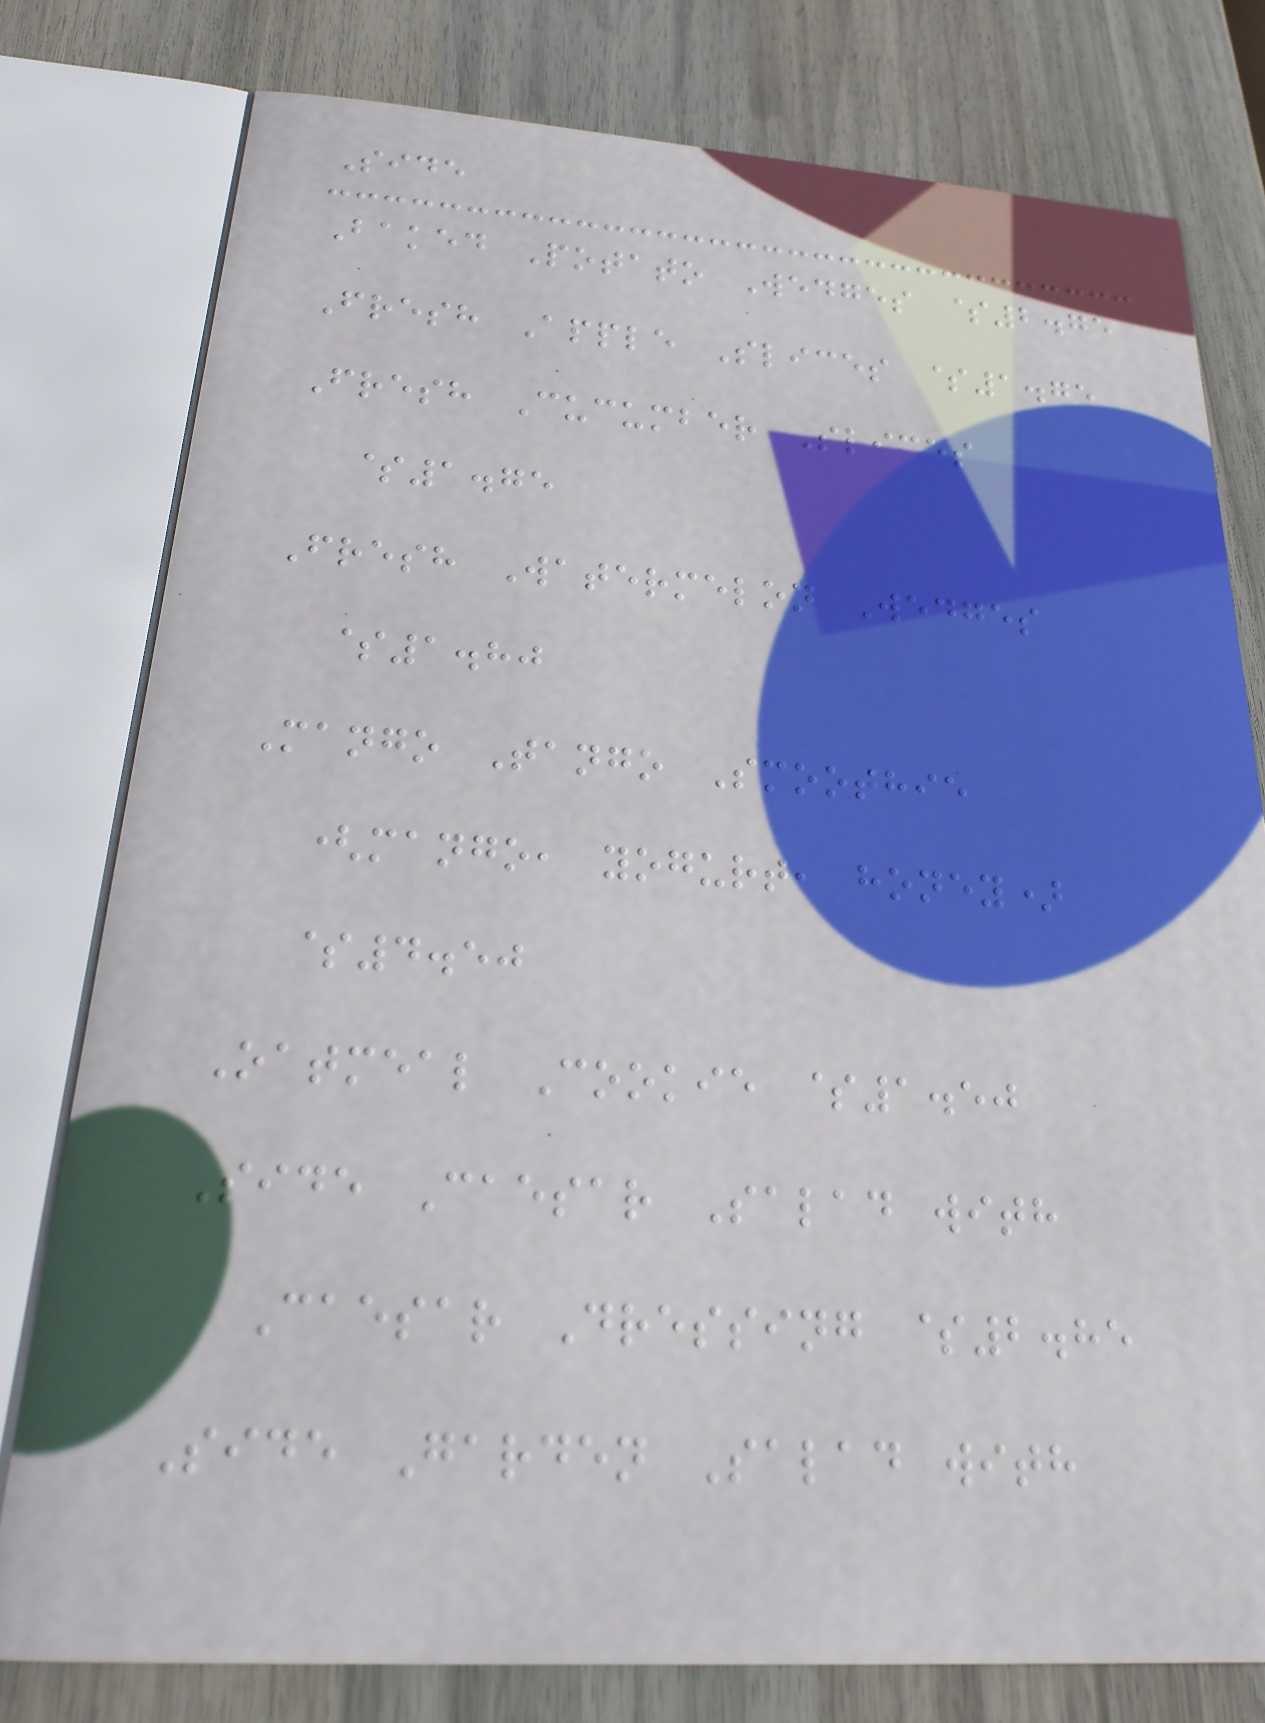Side
Baked Potato Wedges $2.75
Fresh Apple Slices $1.75
Fresh Cucumber Slices
$1.75
Fresh Watermelon Wedges
$1.80
Mango Tango Smoothie
(mango, yogurt, honey)
$4.50
Oatmeal Cookie $1.50
Side Caesar Salad with
Caesar Dressing $2.85
Side Garden Salad with
